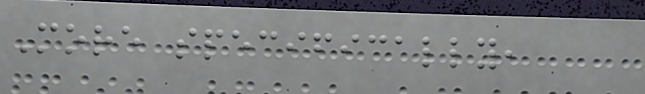More specifically,
